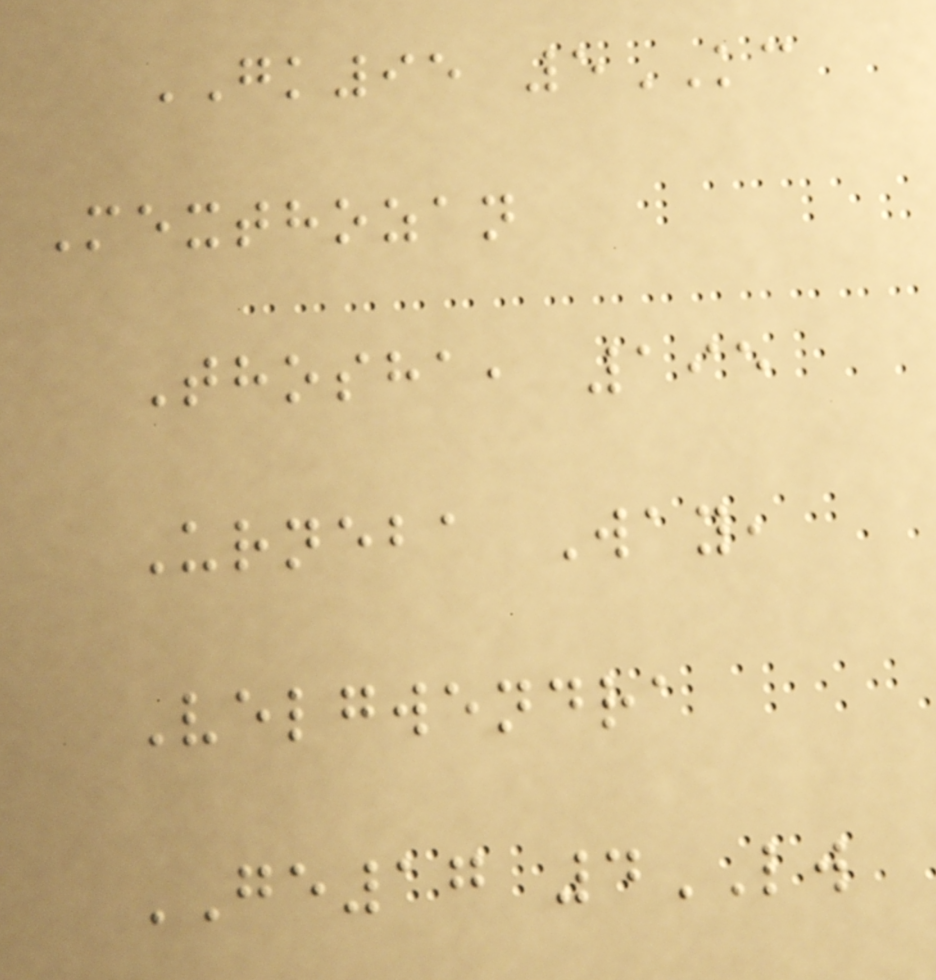GK95 5KC
Mexthozan
Thosha, 195
Urneba Way,
Velgwendra
GE17 4LW
